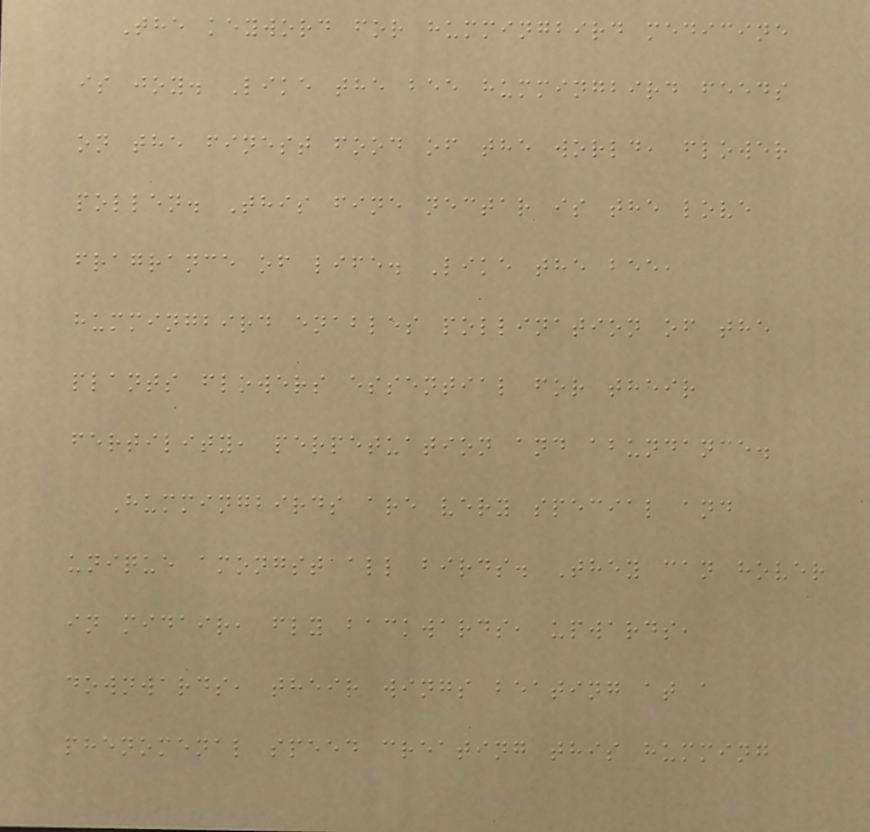The keyword for hummingbird medicine
is joy. Like the bee hummingbird feeds
on the finest food of the world, flower
pollen. This fine nectar is the love
fragrance of life. Like the bee,
hummingbird enables pollination of the
plants flowers essential for their
fertility, perpetuation and abundance.
Hummingbirds are very special and
unique amongst all birds. They can hover
in midair, fly backwards, upwards,
downwards, their wings beating at a
phenomenal speed creating this humming
